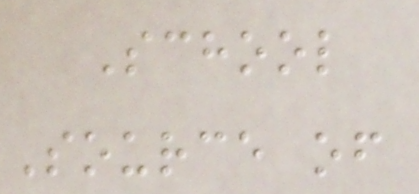School
Source of
